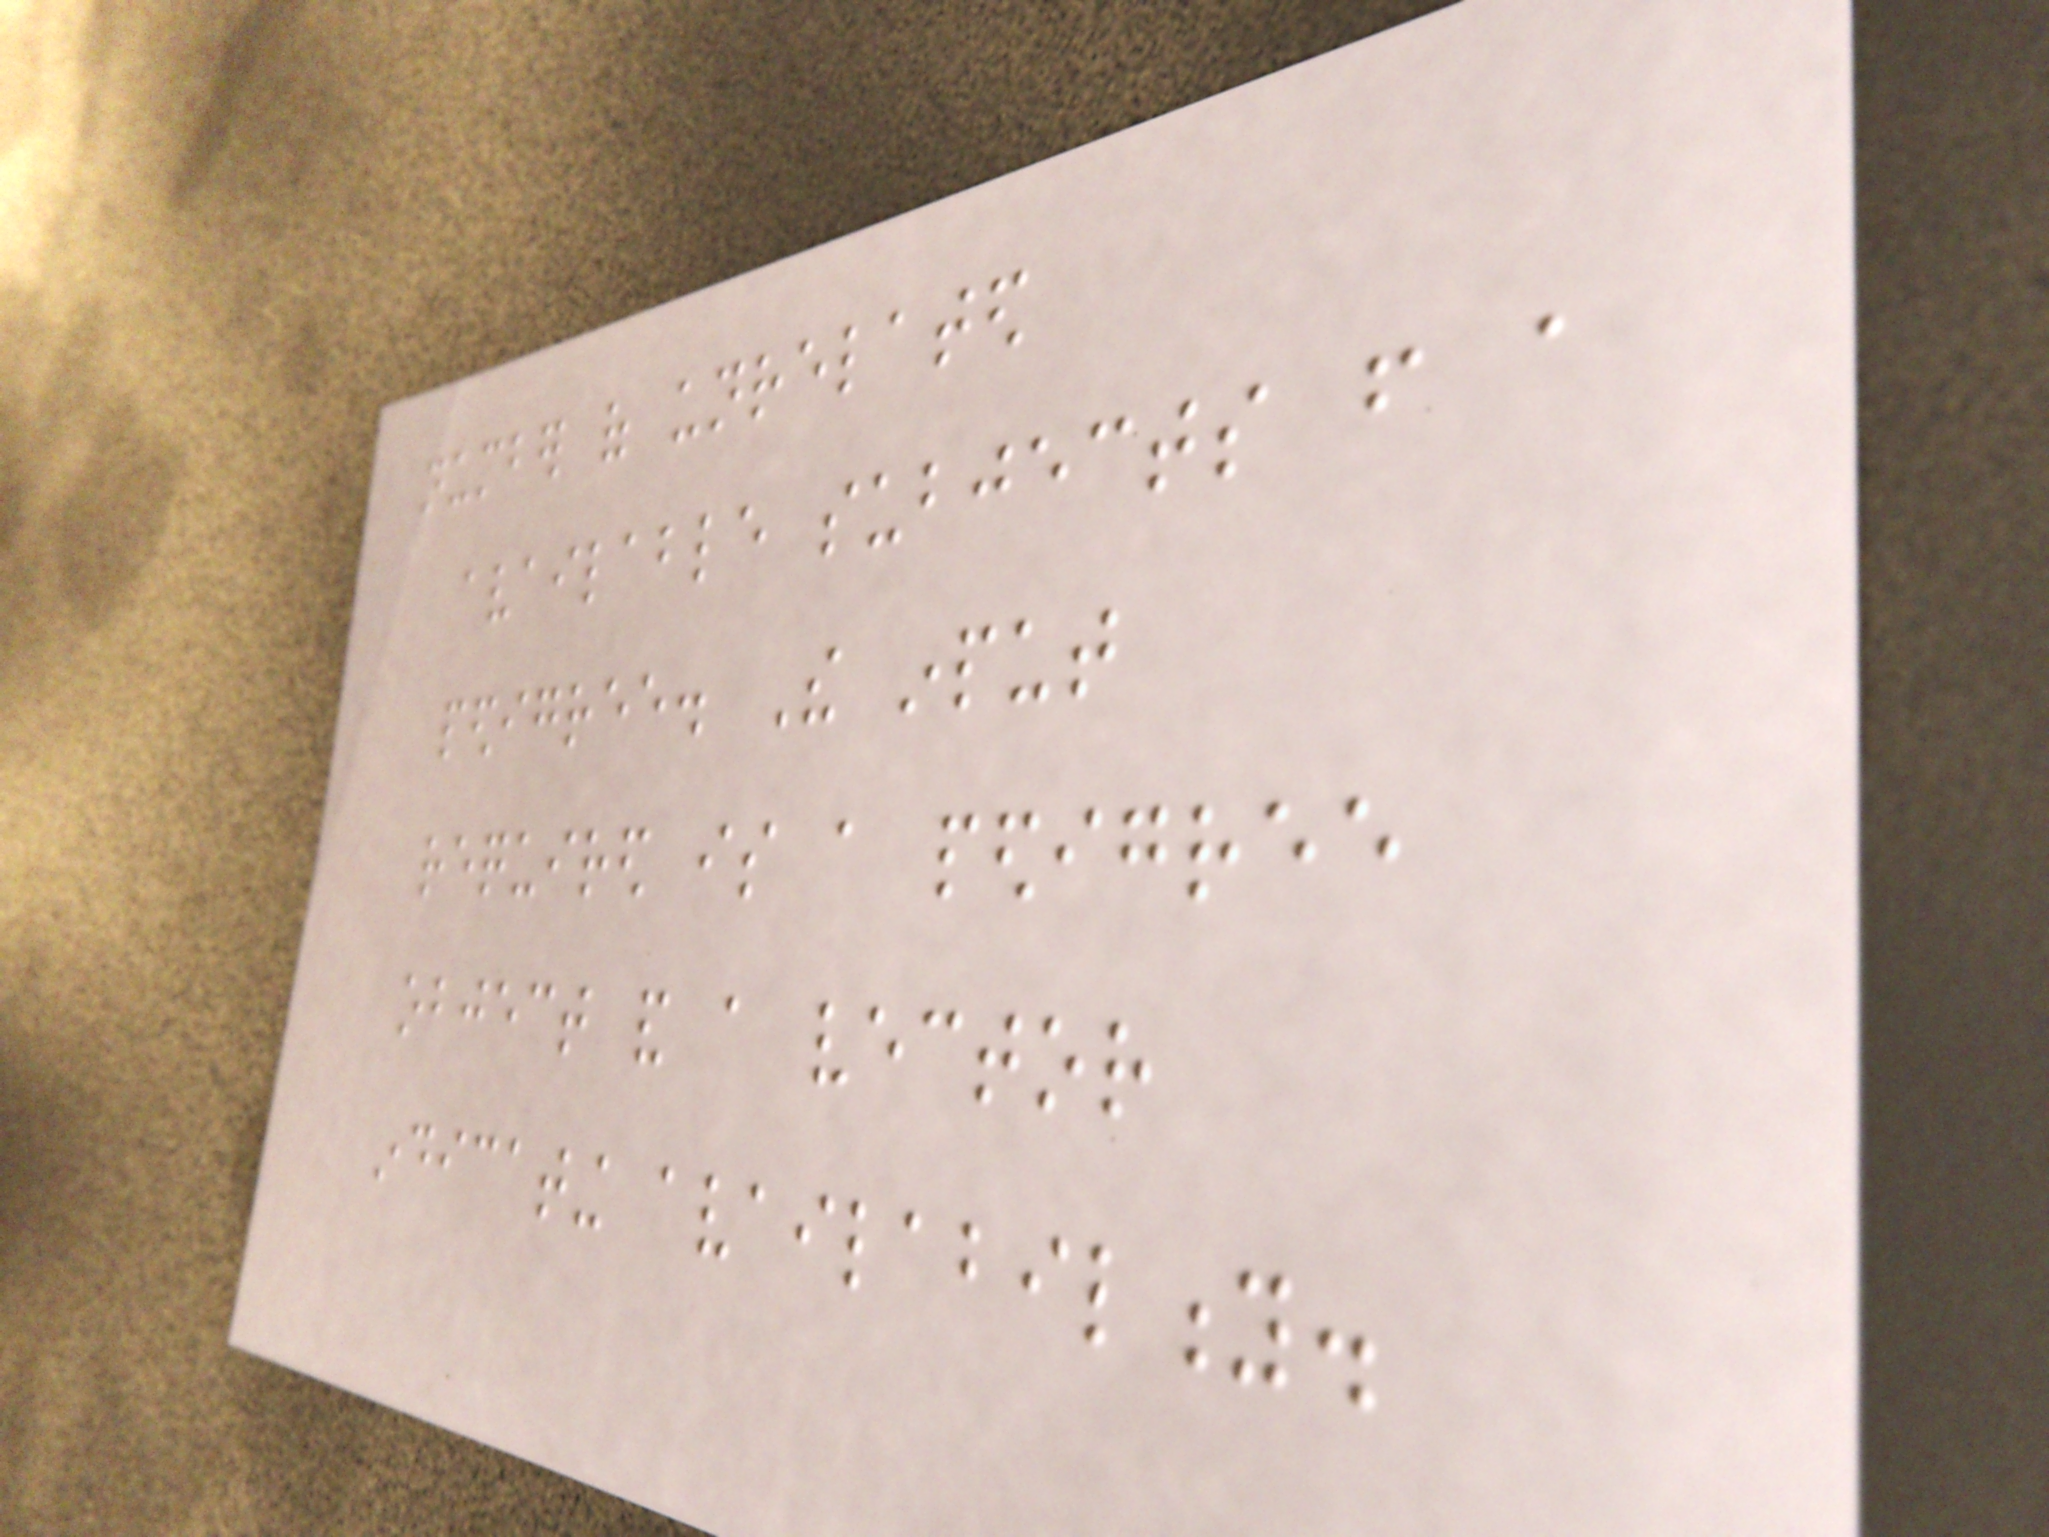number of unrelated
available subjects from a
pedigree. The input
required is a pedigree
object and a vector
indicating availability.
